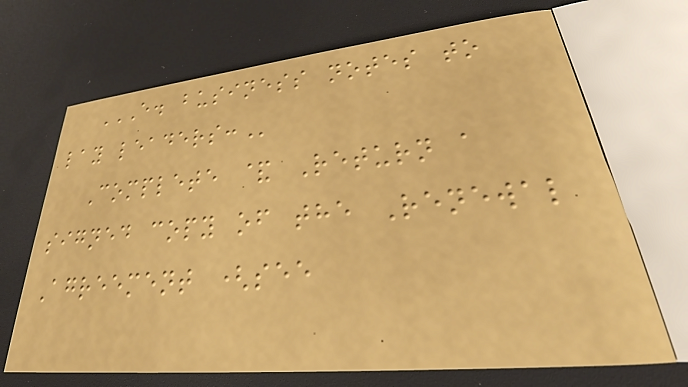E. BUSINESS NOTES TO
LAY LEADERS:
Complete & Return a
signed copy of the Renewal
Agreement (see
